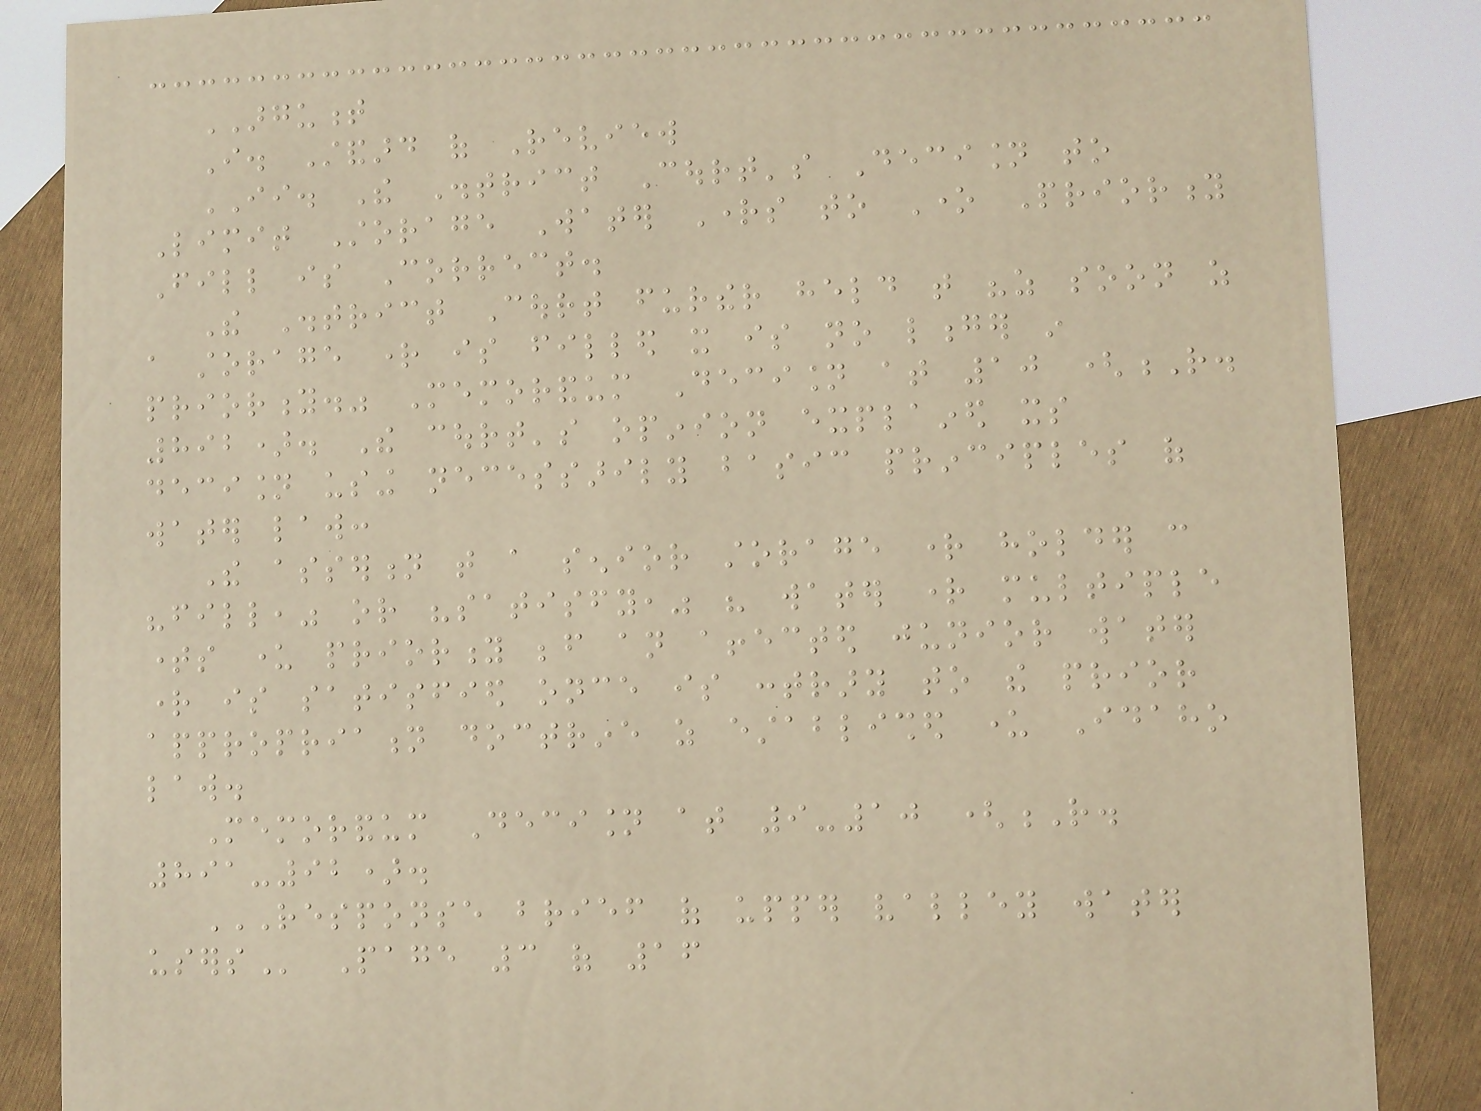ARGUMENT
I. Standard of Review
II. The District Court's Decision to
Limit Storage Water Rights to One Priority
Fill is Correct.
The District Court further held that "as soon as
a storage right is filled it is no longer in
priority." Memorandum Decision at 10 (R.
892). The court's opinion explained its
decision using necessarily basic principles of
water law:
The assertion that a senior storage right holder can
"fill," or "satisfy," his water right multiple
times under priority before an affected junior water
right is satisfied once is contrary to the prior
appropriation doctrine as established under Idaho
law.
Memorandum Decision at 9-10 (R.
891-92).
RESPONSE BRIEF OF UPPER VALLEY WATER
USERS Page 3 of 16
